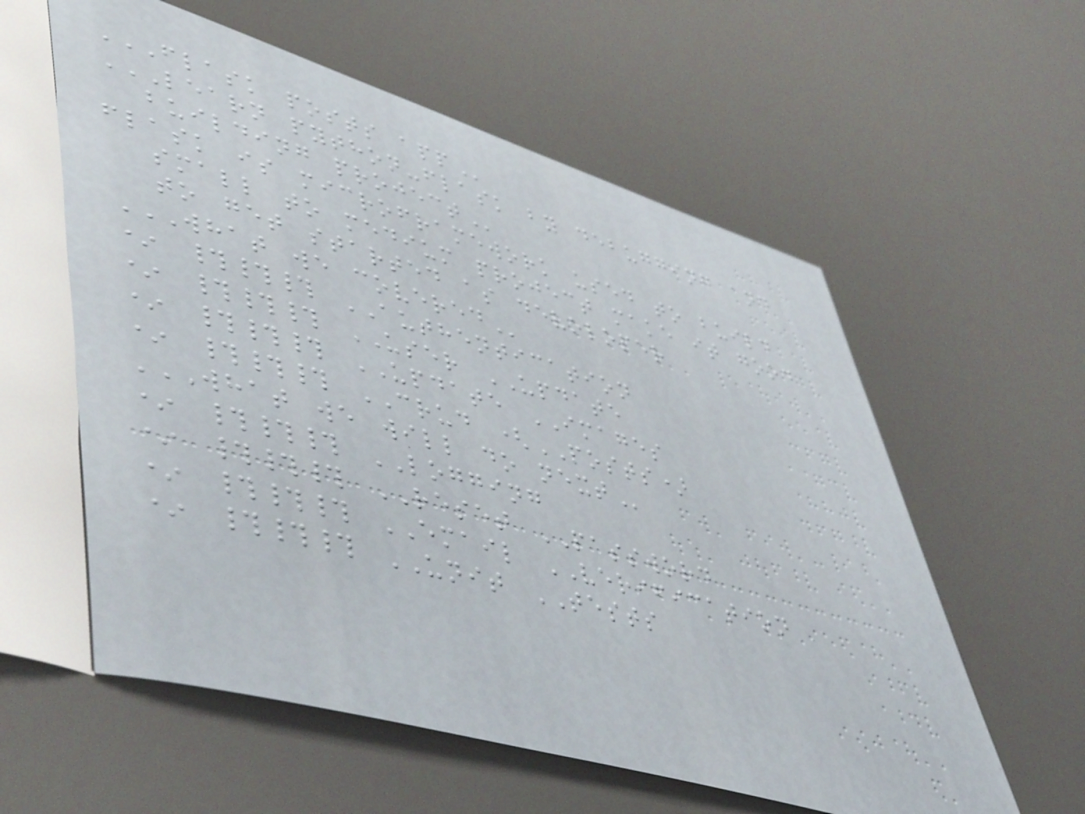FLASK POSTS APP
LEARN PYTHON-FLASK BY DEBUGGING AND
BUILDING PROJECT
flask is microframework used to build
small to medium project make it good
to get started as devoloper
WHAT WE COVERED
* ### AUTHENTICATION
* ### USER UPDATE
* ### UPDATE IMAGES
* ### CRUD (POSTS)
WHAT WE WILL DO NEXT
* ### LOGGING
* ### RESET PASSWORD
* ### EMAIL VERIFICATION
* ### UNIT TESTS
